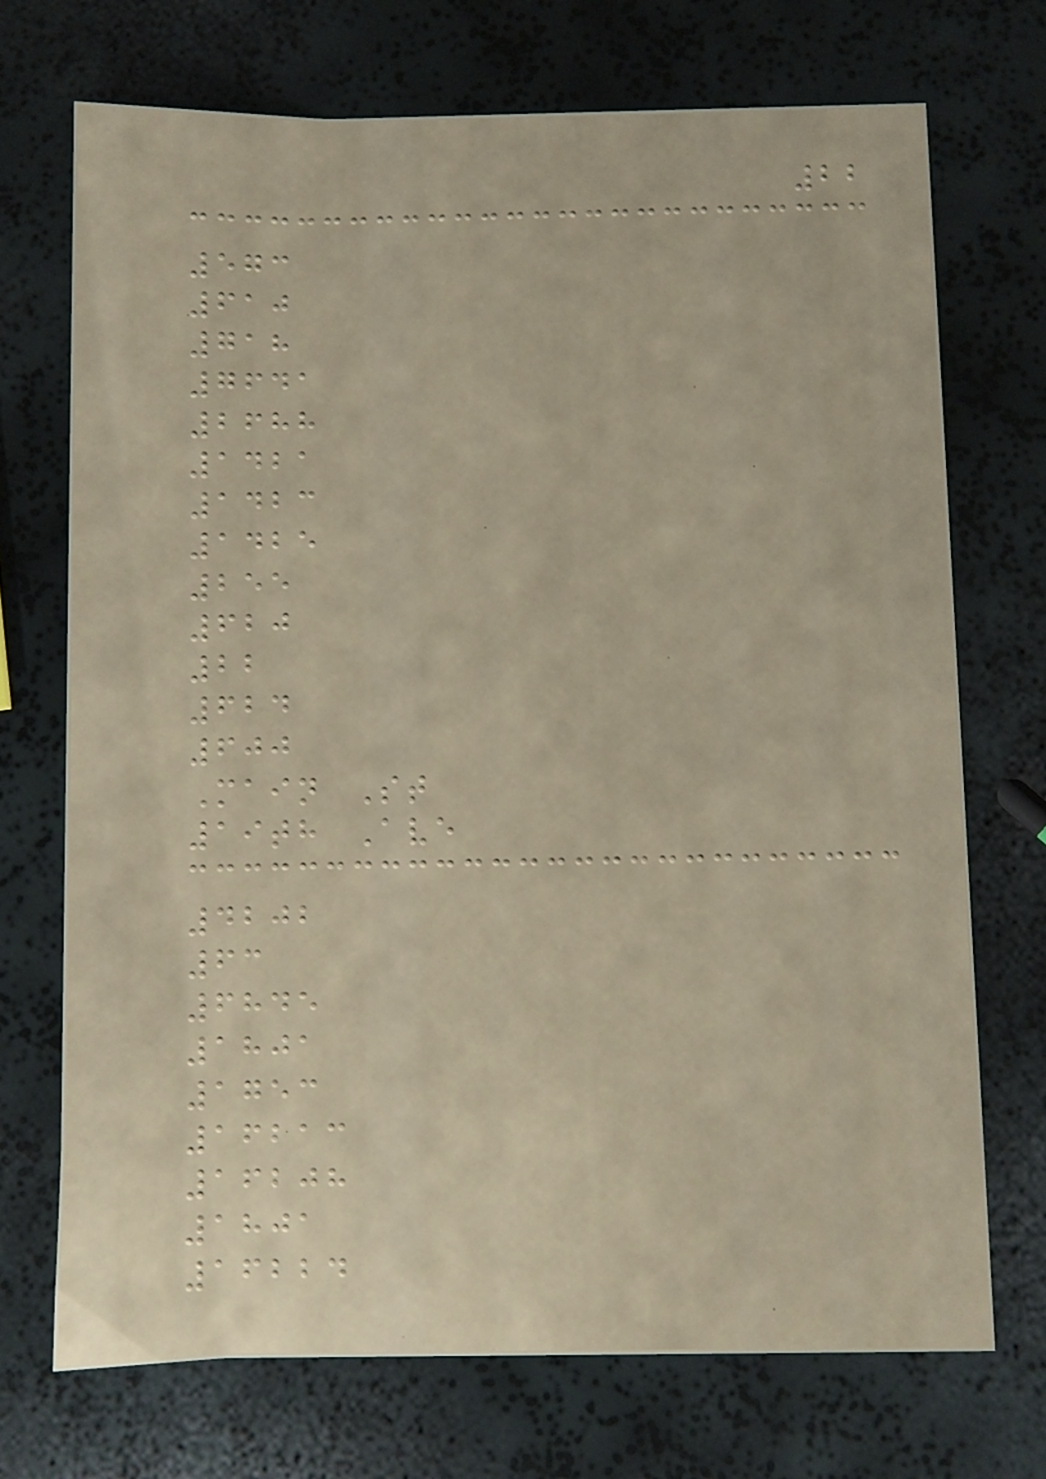22
573
610
718
7641
2688
1421
1423
1425
255
620
22
624
600
Main St
19th Ave
4202
63
6845
1801
1753
16213
16208
1801
16224
